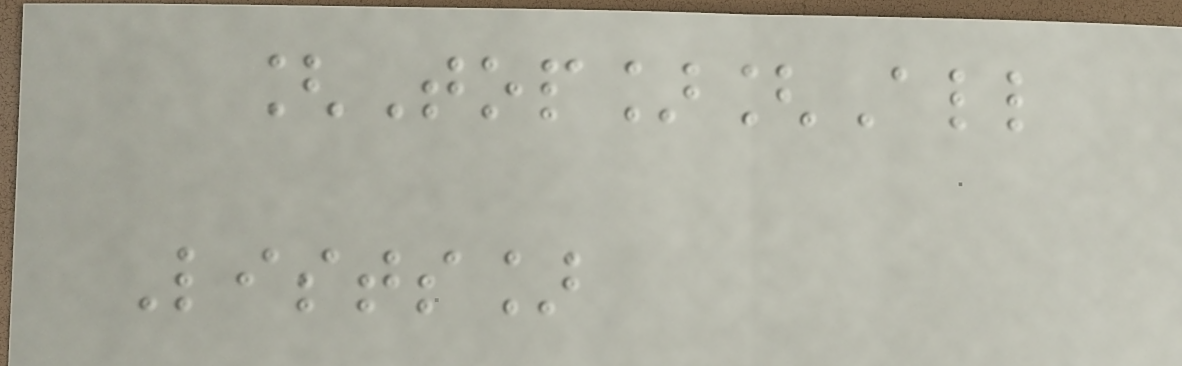[Top][All
Lists]
